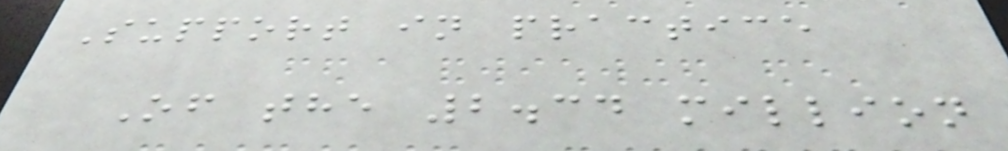Support in practice
Of the 2.34 million
